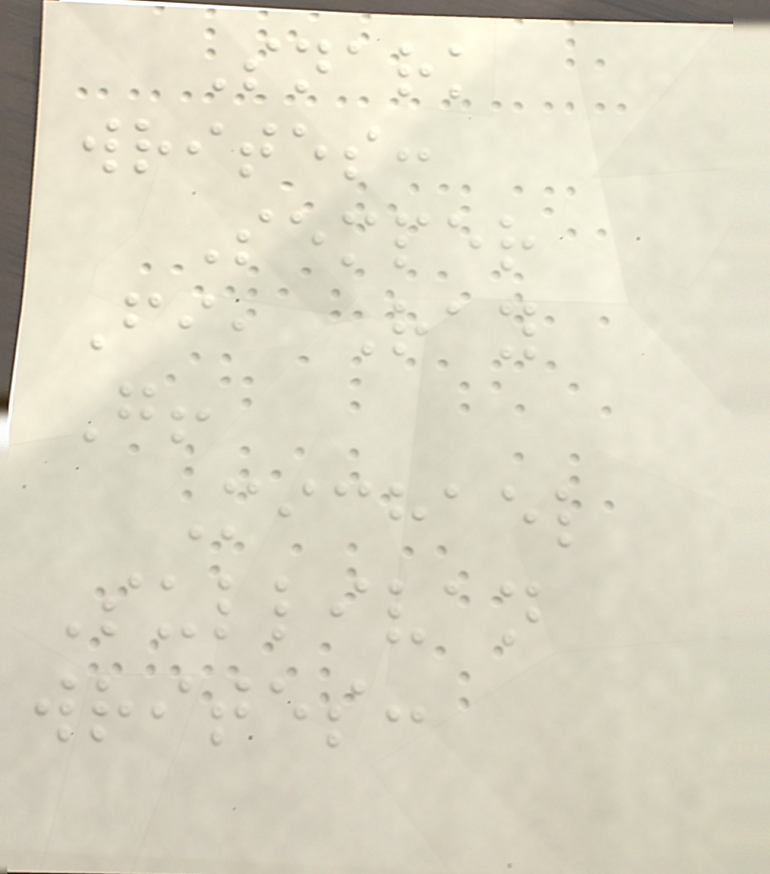Snark
writes:
Semper
Fi, Ray
G!
Michael
Sullivan
writes:
